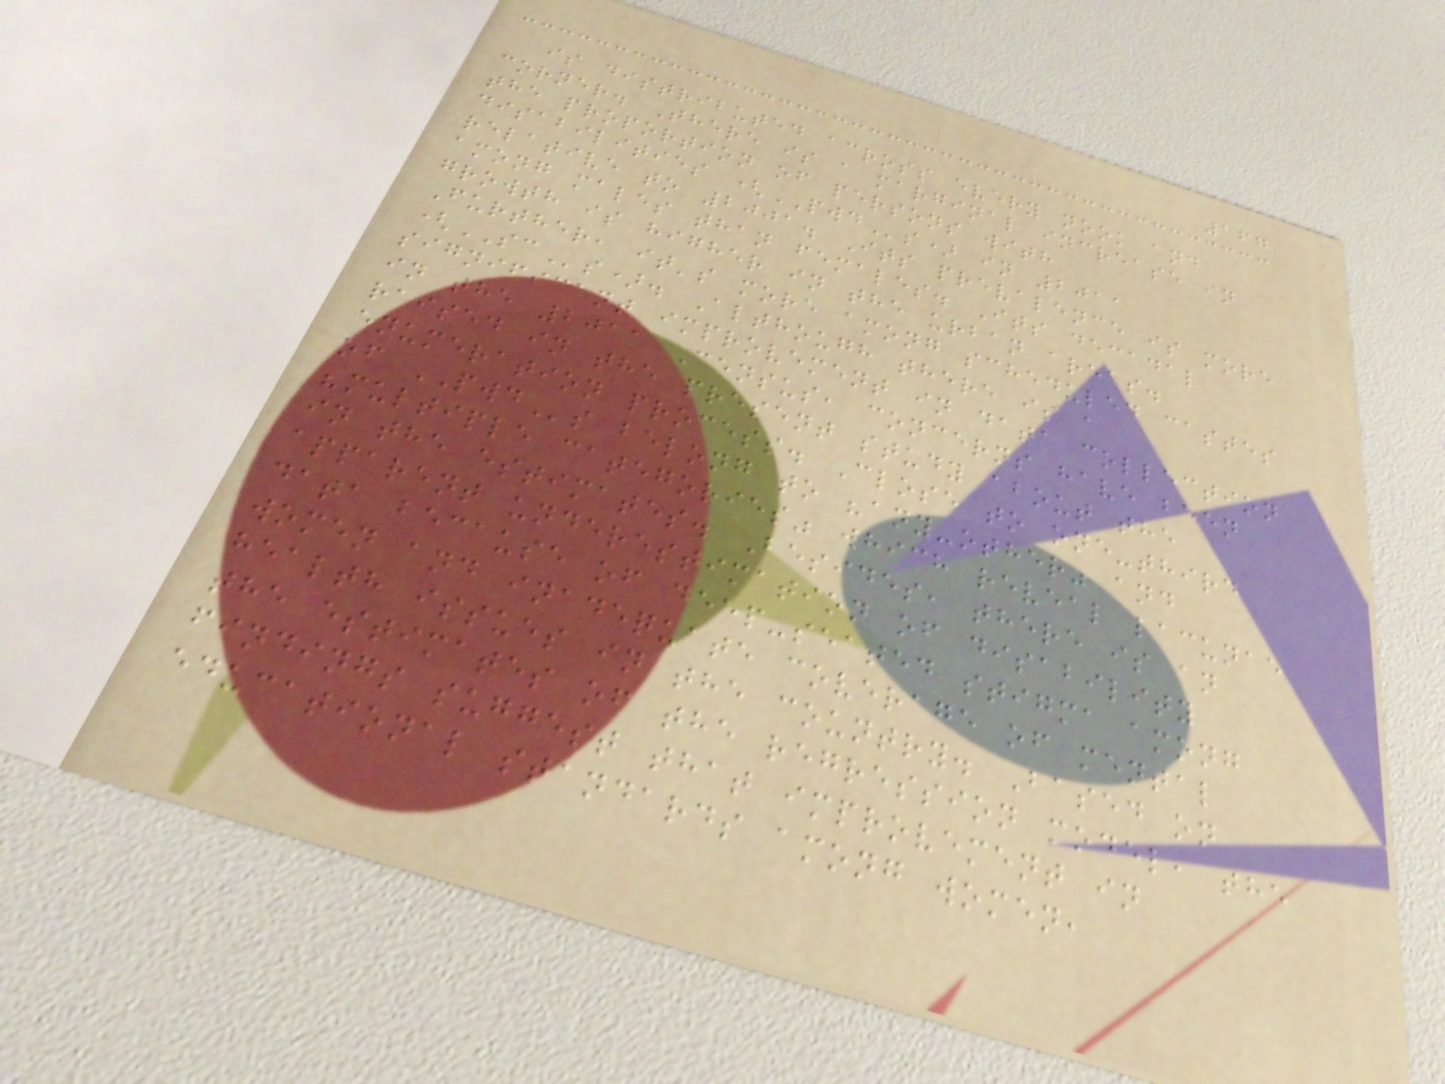167
is distributed across every nook and
corner. There is a marginal increase in
the proportion of persons with
disabilities (PWDs) in 2011
relative to 2001. Its prevalence is more
among males than females. Its decadal
growth is higher in the urban areas.
Further, it's more among scheduled castes
(SCs). Although there is a
significant improvement in data collection
in the 2011 Census, concerns have been
raised in the present study about the
enumeration process. Close to one-third
of PWDs belong to "any-other" and
"multiple categories" which reveal lacunae
in the estimates. Besides, there is an
apparent underestimation of disability
data because of deep-seated stigma among
women and inadequate coverage of mental
health issues in the country. Based on
the estimates of the regression model, the
findings suggest that improvement in
educational standards among women,
